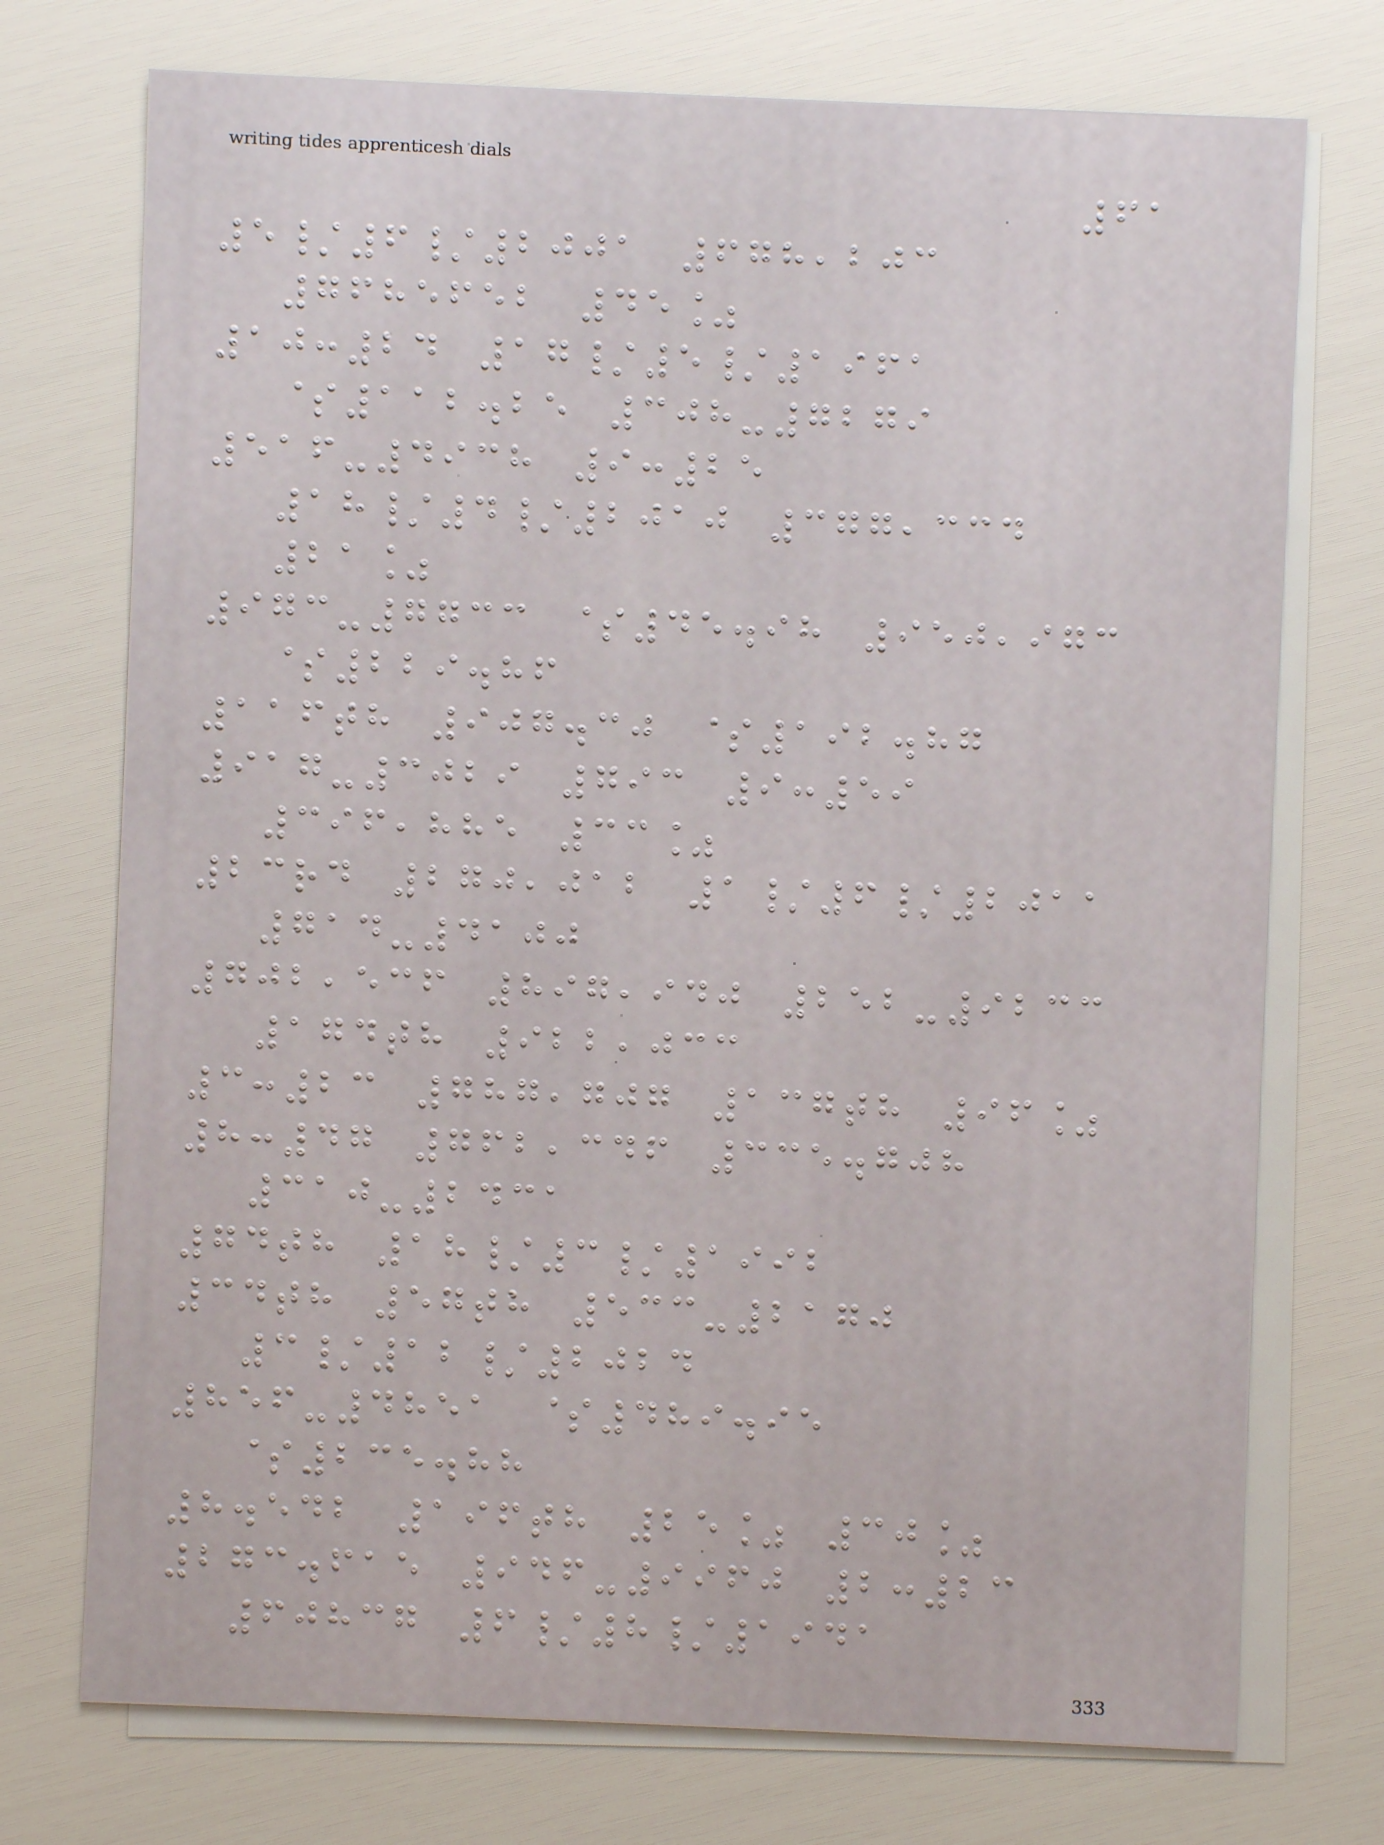61
5/6/2001 678,203
7685652 45%
10:24 17/5/1961
$112.25 308-7279
516-4938 9:25
18/4/2010 377,334
21%
973-7733 $45.98 950,973
$229.86
116th 907.30 $192.87
917-3029 793 9:59
396,885 33%
23rd 270,012 1/6/2011
714-4100
702,536 897,940 252-9233
174th 922,033
3:23 787,707 137th 96%
8:47 762,346 335.708
310-2431
74th 18/3/1992
34th 57th 533-2170
3/12/2024
856-4851 $489.95
$235.88
8.542 196th 25% 30%
273.615 946-9960 2:23
60837 6/8/1941
